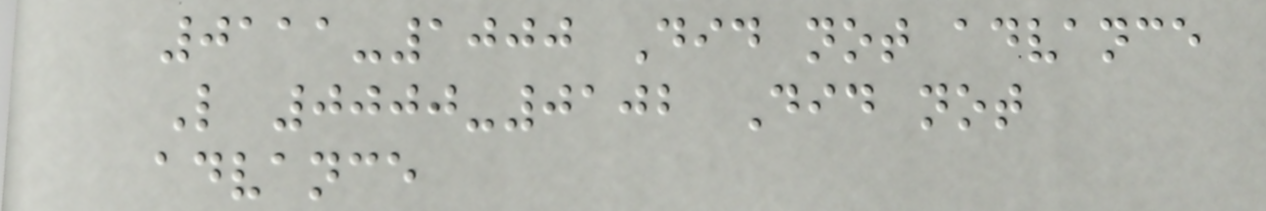0111-1000 Did not advance
L 0000-0102 Did not
advance
